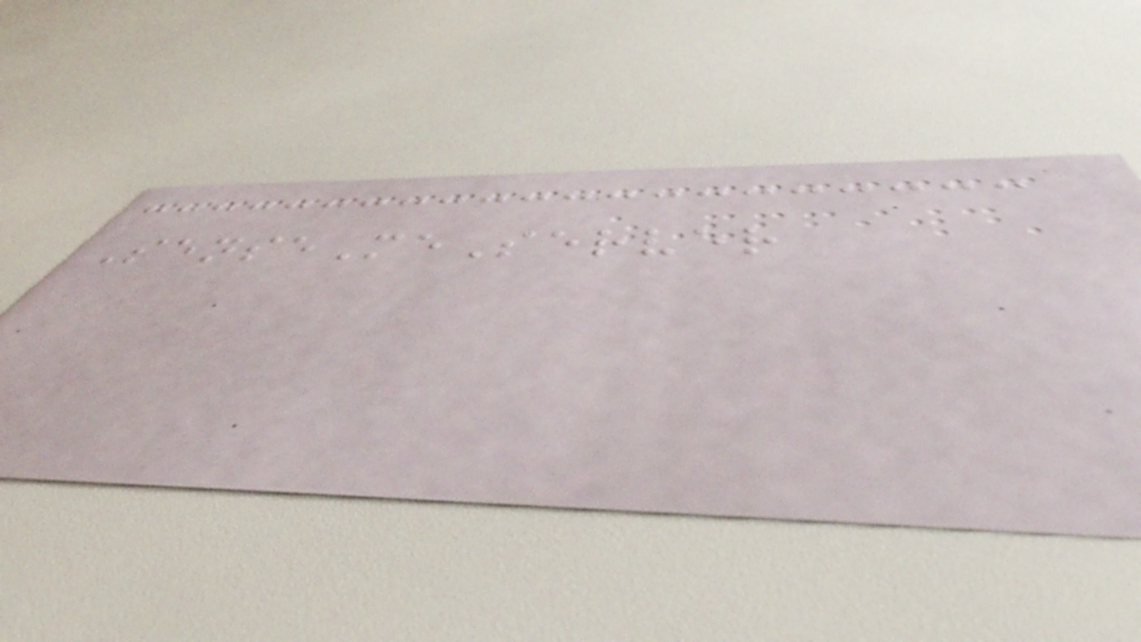SenseMeServer
